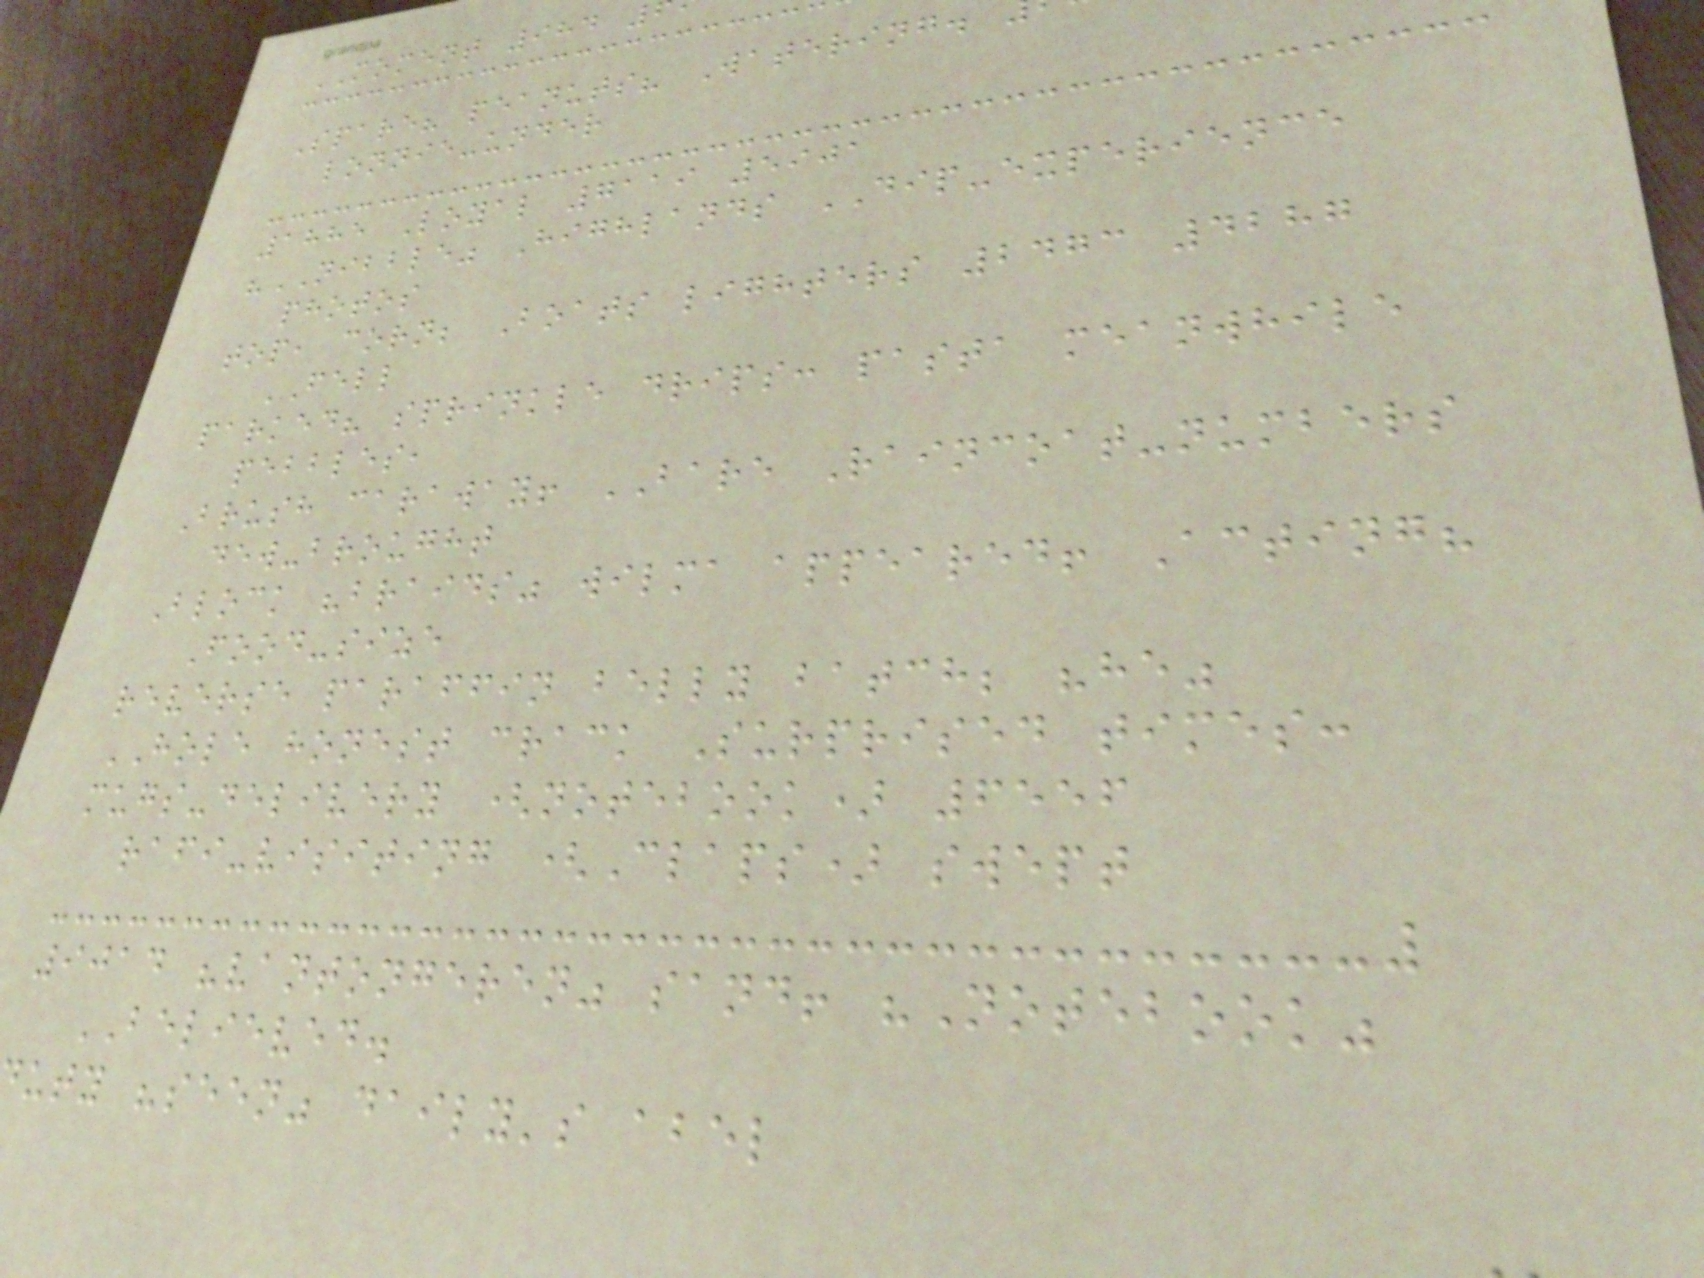MOMENT 984
Spare? peanuts? Watering.
lonnie-under
1885 Loyal 7119 5901
"NIBBLE" Highlands DIP-experience
photos
top, corn; Boats lighters 2473 4287
FELL
parked? sprinkle drips: pasta meanwhile
pebbles,
Brush caraway! BARE Raincoat-numbers
dew-brought
Block "braids" wilma appeared! Acting?
Food-size
reverse paraffin belly batch; "he"
HOLE honest crack Surprised times:
mugs-delivery (notebook) 6556
rafi-visiting (Claps) swept
9014 "vantongeren" sand! "Notebook"
BELIEVED.
uty "seen" daily's abel
